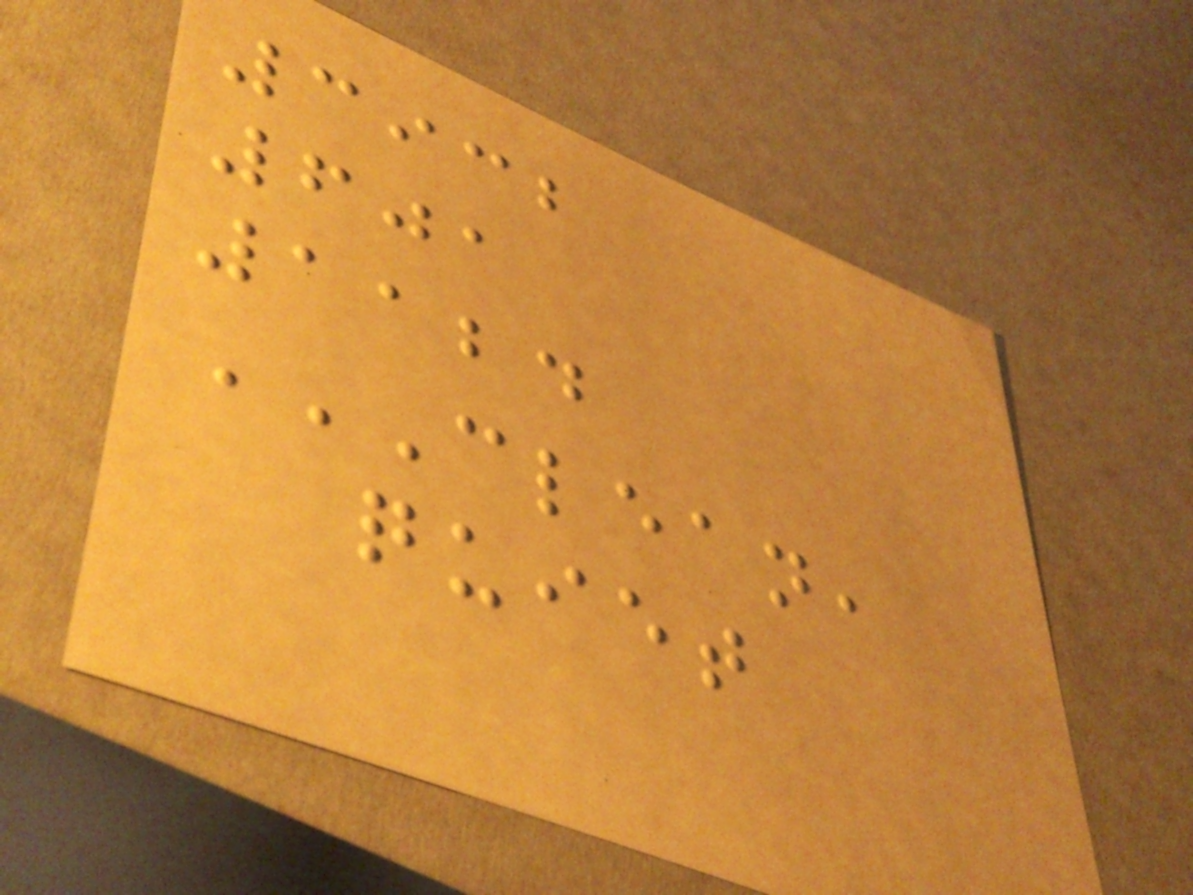3932
601
1124
CLEAN,
QUIET
